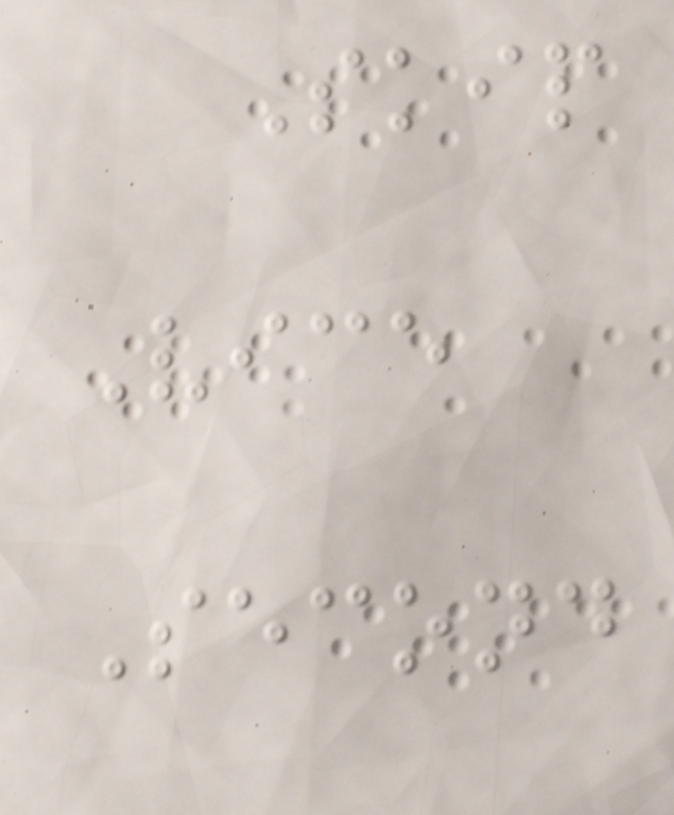Skip
Vice
Second
